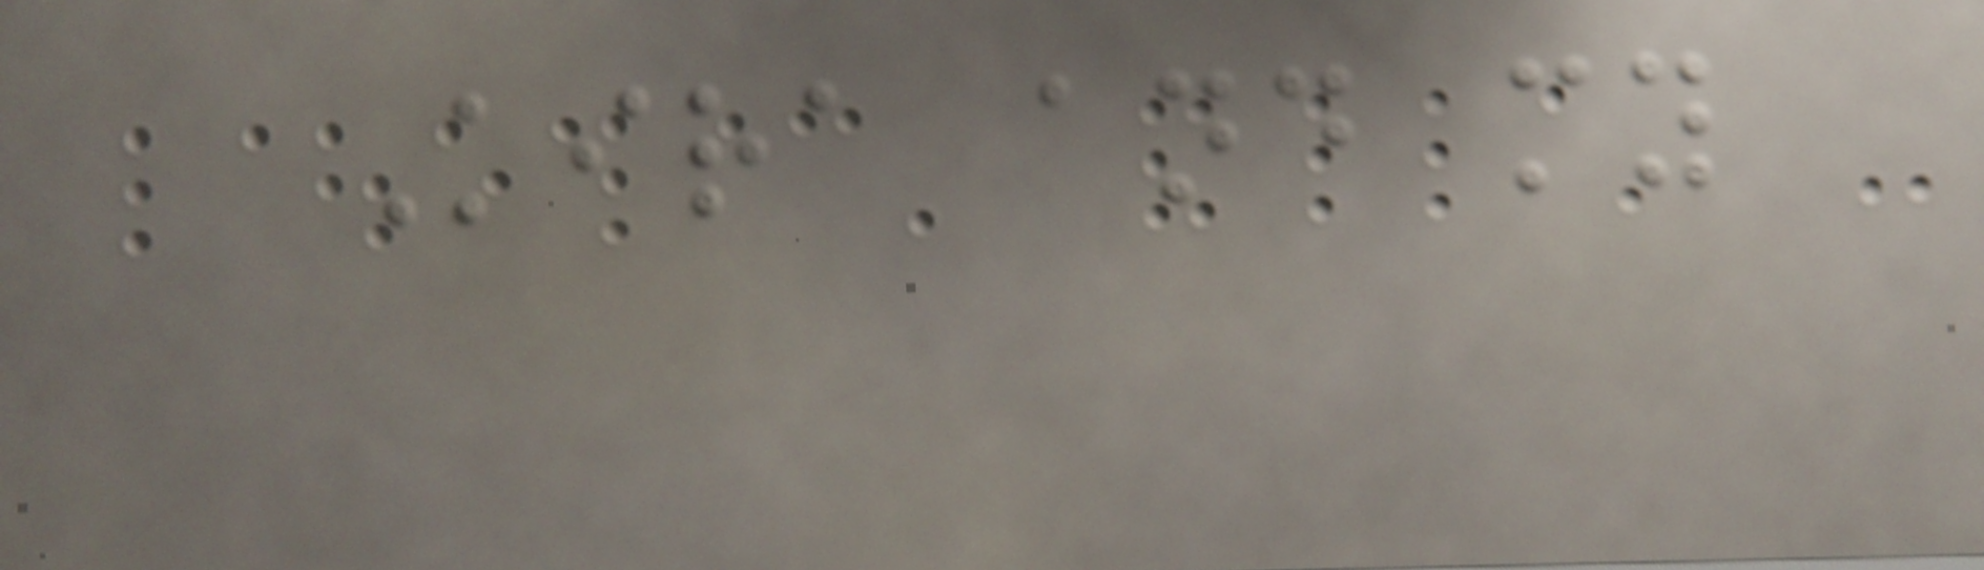Kira and my
